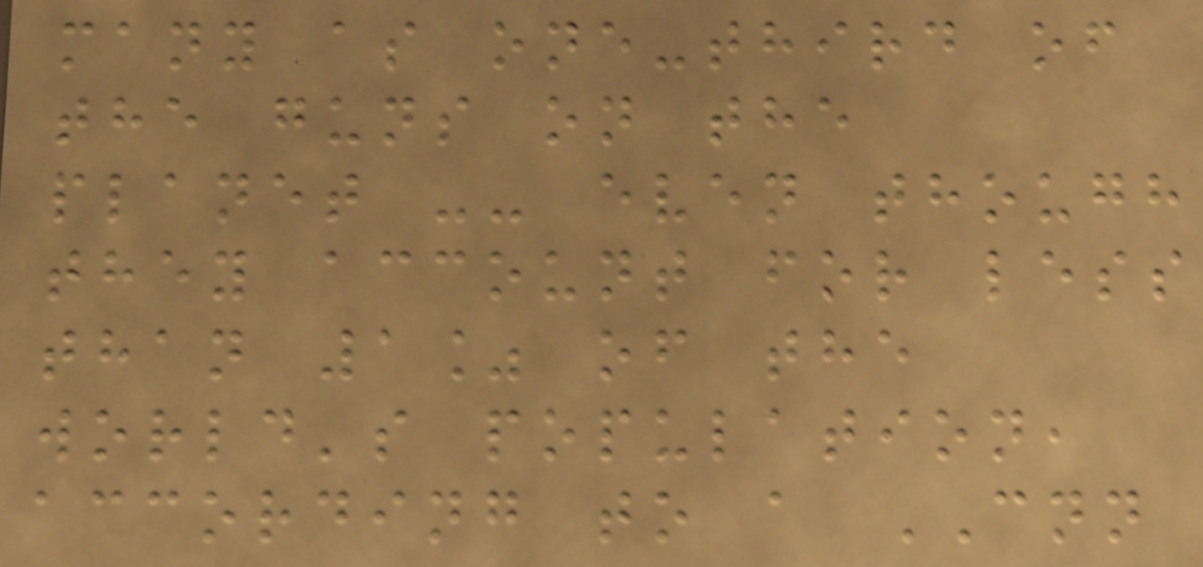many as one-third of
the guns on the
planet -- even though
they account for less
than 1% of the
world's population,
according to a CNN
